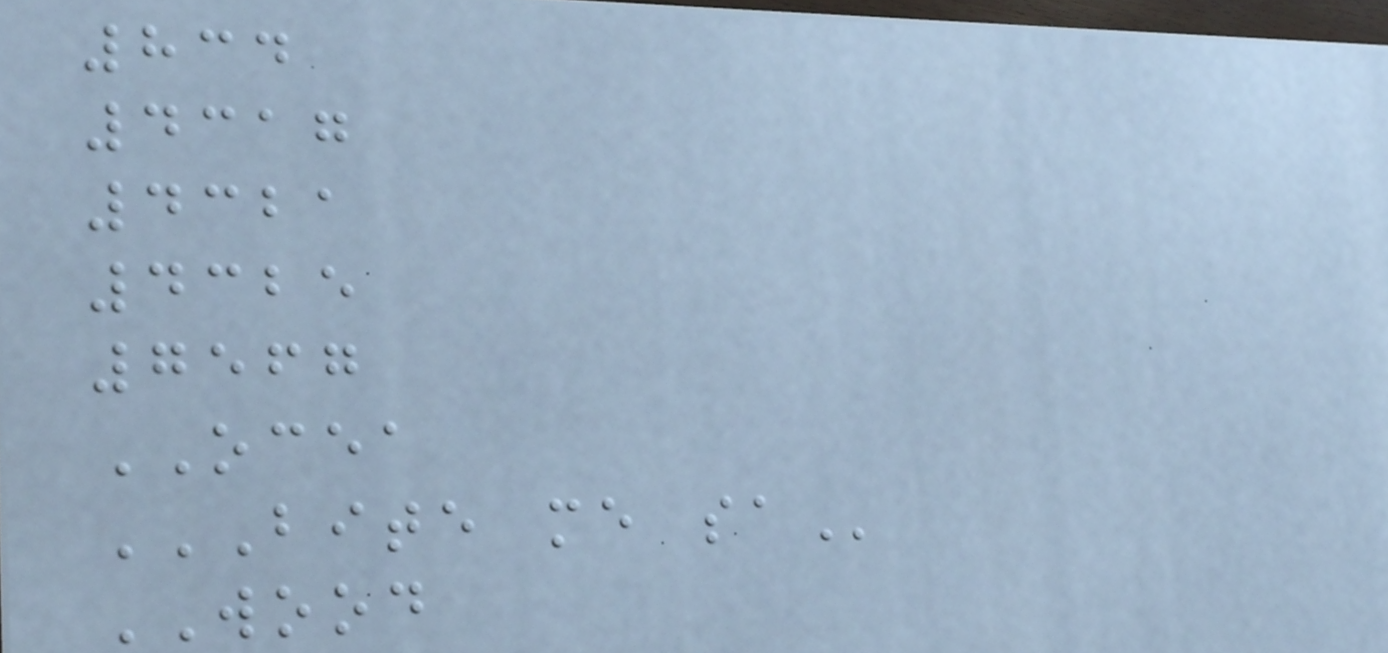834
4317
4321
4325
7567
OCEA
BITE ME SA
WOOD
